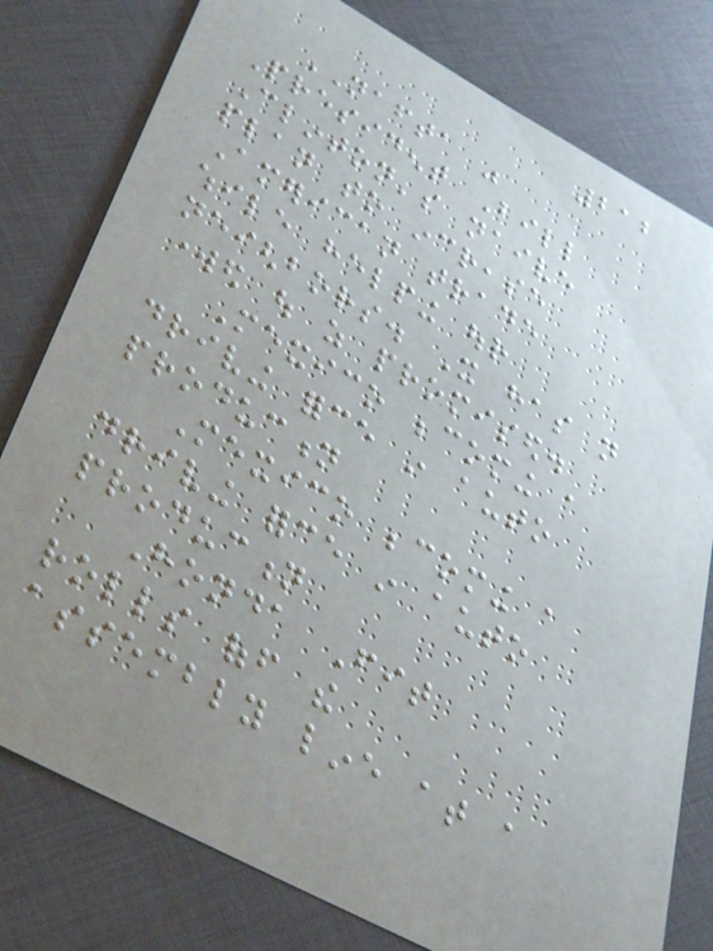212
NAFTA was
President Bill
Clinton's naive
plan to increase
American trade
while helping our
neighbors. It has not
worked out as promised.
Mexico becoming a
driving force in auto
production
Mexico becoming a
driving force in auto
production
Honda Fit
rolls off the
assembly line at a
